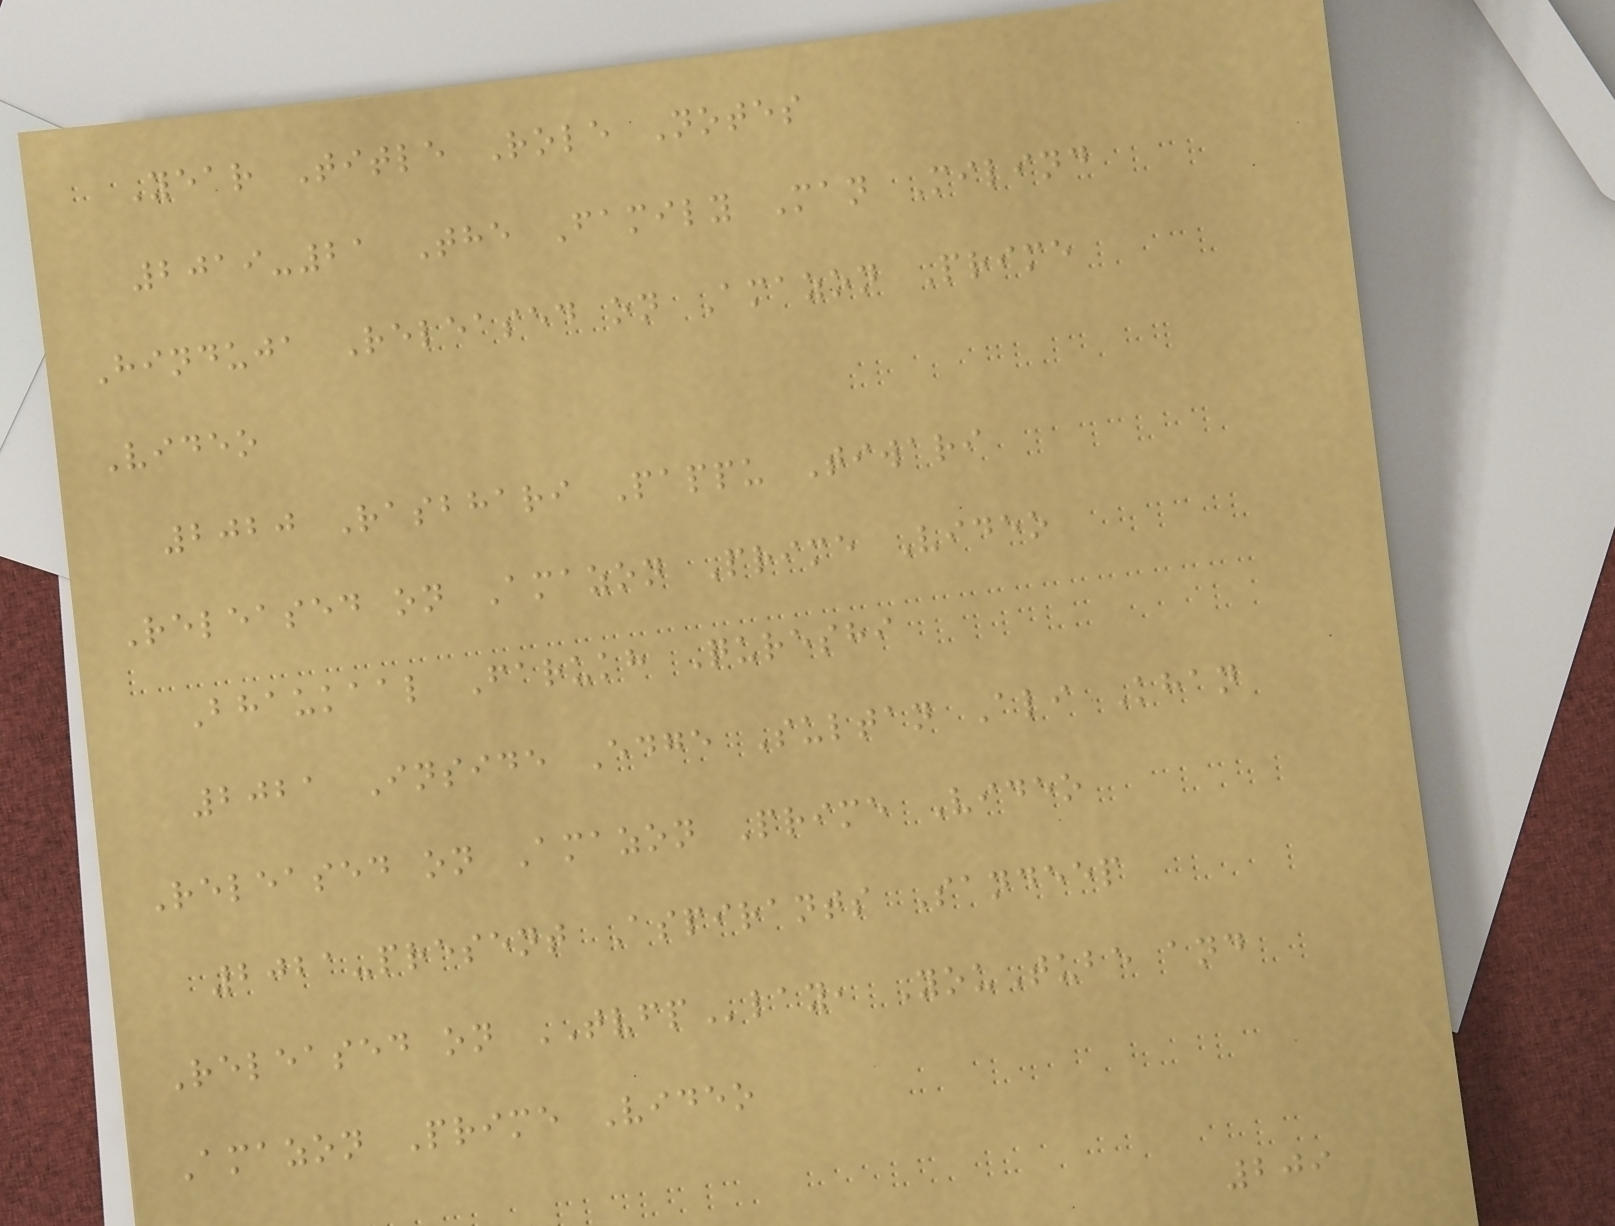Year Title Role Notes
2019-21 The Family Man Milind
Hinduja Released on Amazon Prime
Video
2020 Rasbhari Pappu Tiwari
Released on Amazon Prime Video
Bhaukaal Farukh Qureshi
2021 Inside Edge Sultan Ali Khan
Released on Amazon Prime Video
2021-present Aspirants Sandeep
Released on TVFPlay, YouTube and
Amazon Prime Video
209
